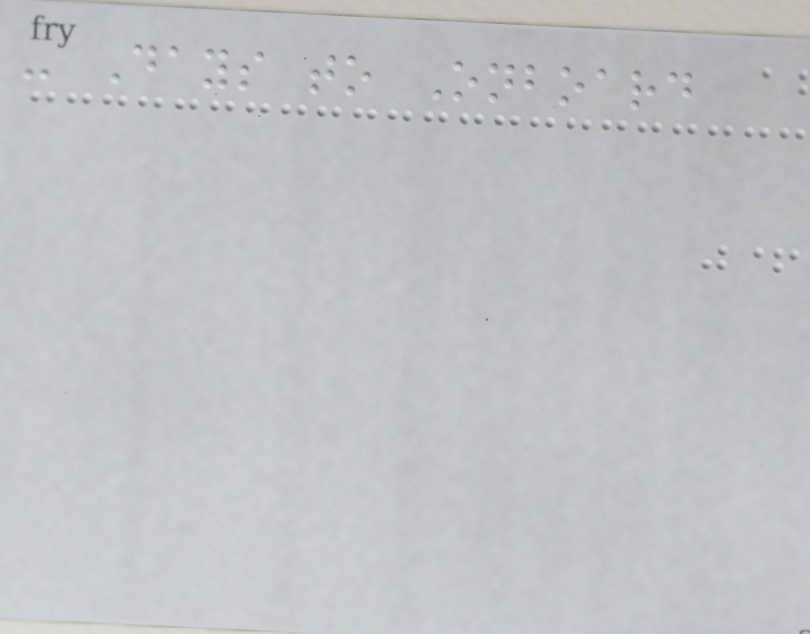- Days to Onboard
